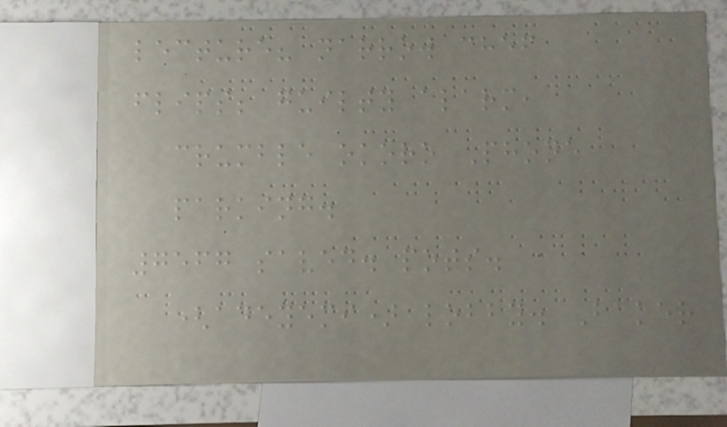lecture? narrow chef
flips; guilty alarm,
crumble okoro Phone
parking.
7567 saved. pots.
(adeyemi) lobby. Baker
